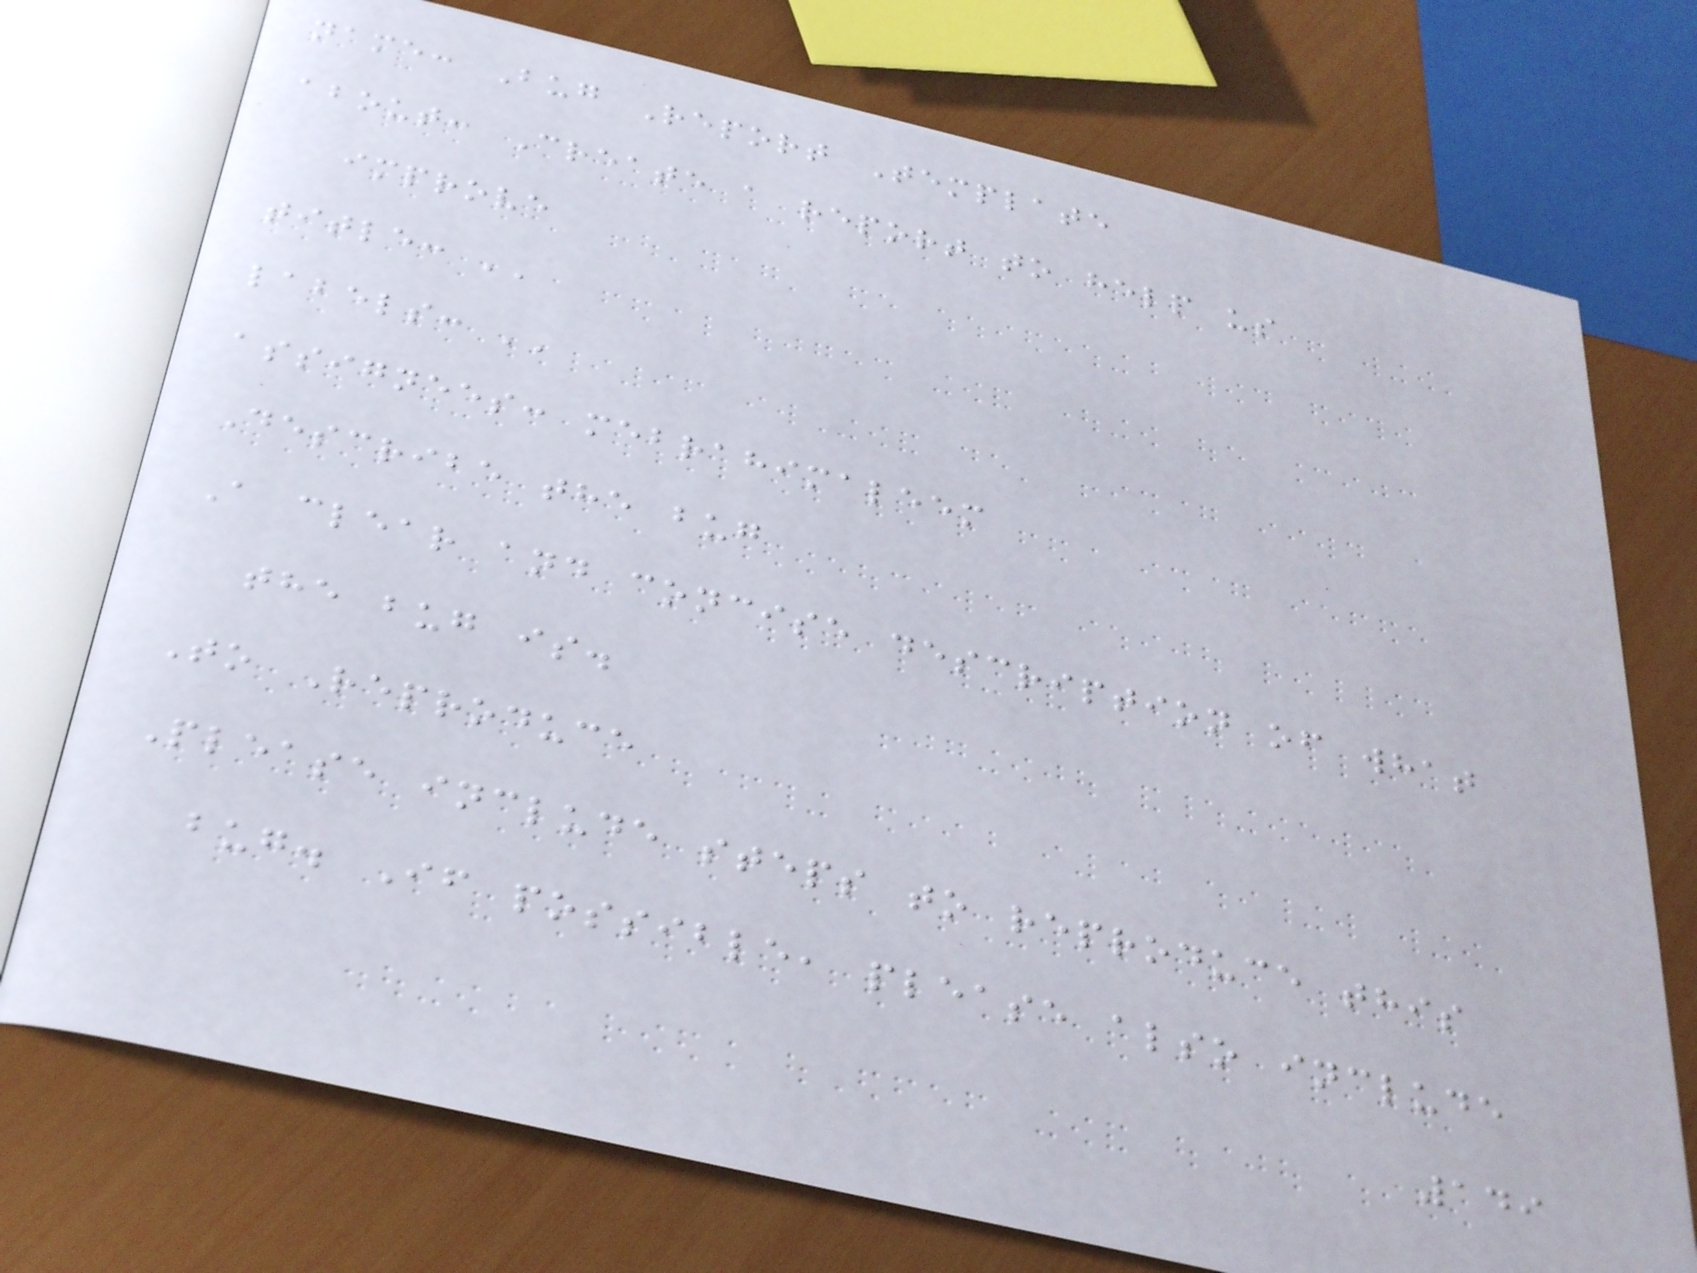name: Bug Report Template
about: Create a report to help us
improve
title: ''
labels: ''
assignees: mebrahimaleem
Describe the bug
A clear and concise description of what
the bug is.
To Reproduce
Please include steps to reproduce this
bug. If possible, please also include
149
